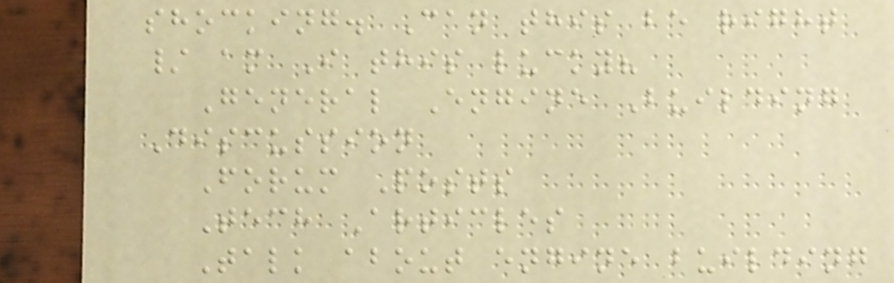shocking. Can this be right
/ am I this lucky?
General Engine Building
Discussion
Forum Posts
Tech Articles
Talk about engine building
